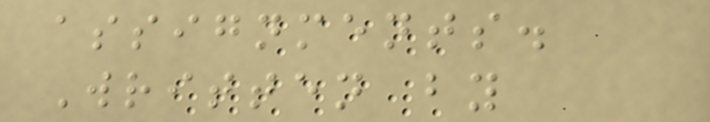assignments.
Written by
